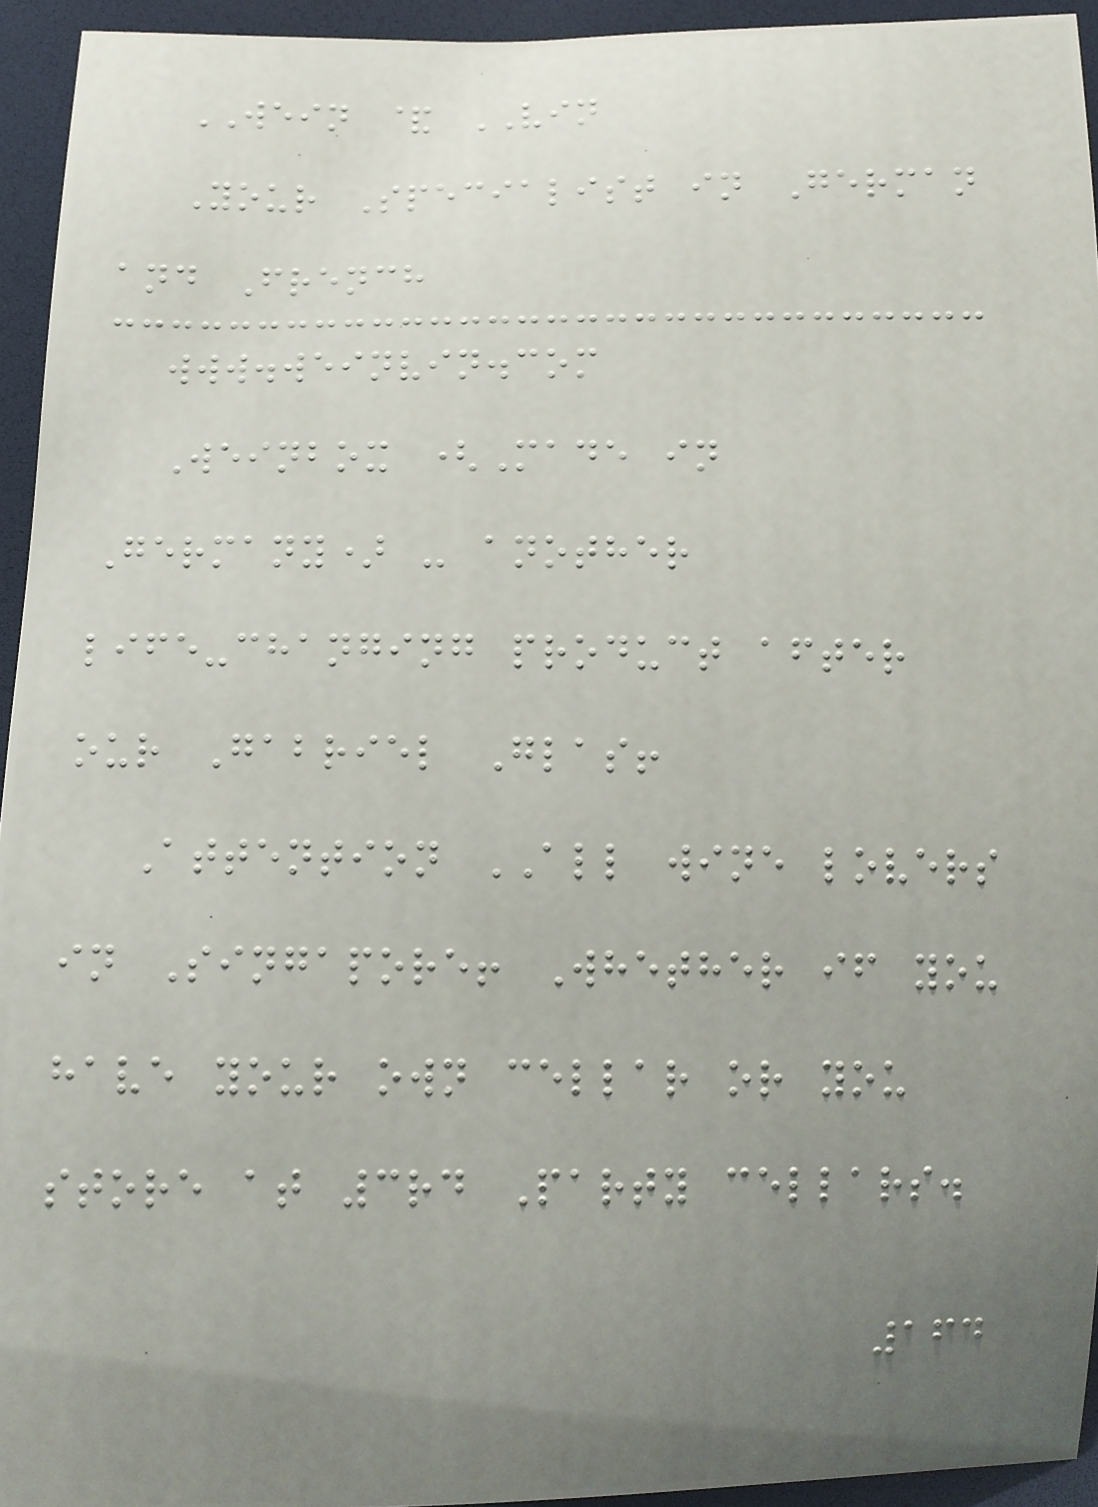WEIN & VIN
Your Specialist in German
and French
www.weinvin.com
Weinbox (Made in
Germany) - another
life-changing product after
our Gabriel Glas!
Attention ALL wine lovers
in Singapore! Whether if you
have your own cellar or you
store at 3rd Party cellars.
164
